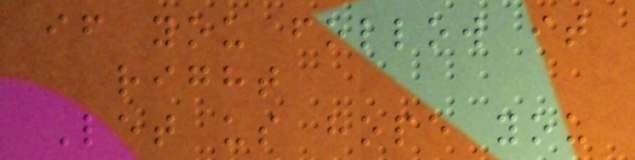if you follow it
right
Let us hope you
